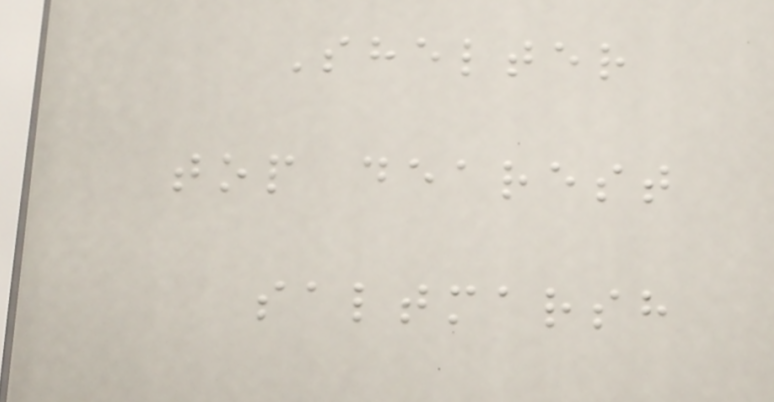Shelter
top dearest
saltmarsh
